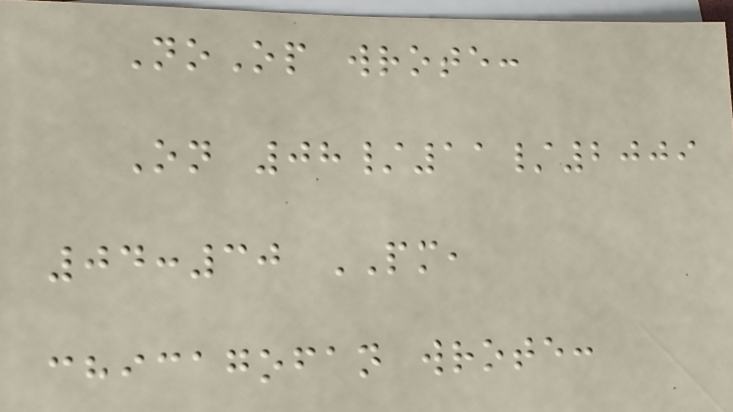NoOp wrote:
On 08/11/2009
04:30 PM,
chicagofan wrote:
